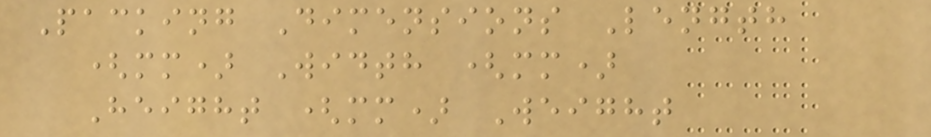Packing Dimensions Length
(mm) Width (mm)
Height (mm) Weight
